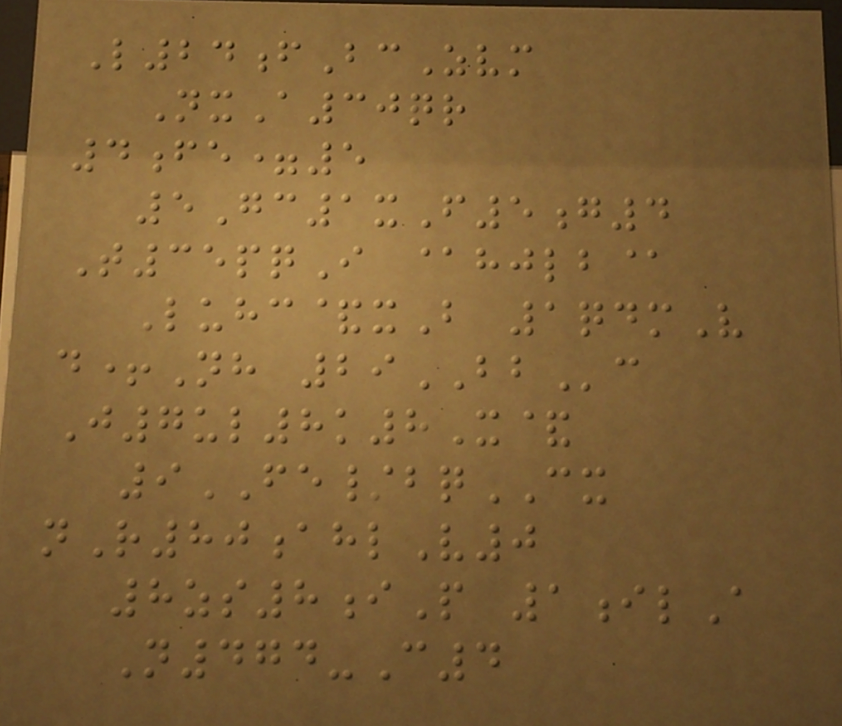L24fBcZvm
NxA30qr
4fe=5
5Gc1xF5g4
T35pqI @hjlb@
Luhc&xB 1qdmV
d+Nh 29BBc
J7ul8k8X&
9FE/bqCX
nR80ahlV0
8zs8iP 1ilA
N474-C4
